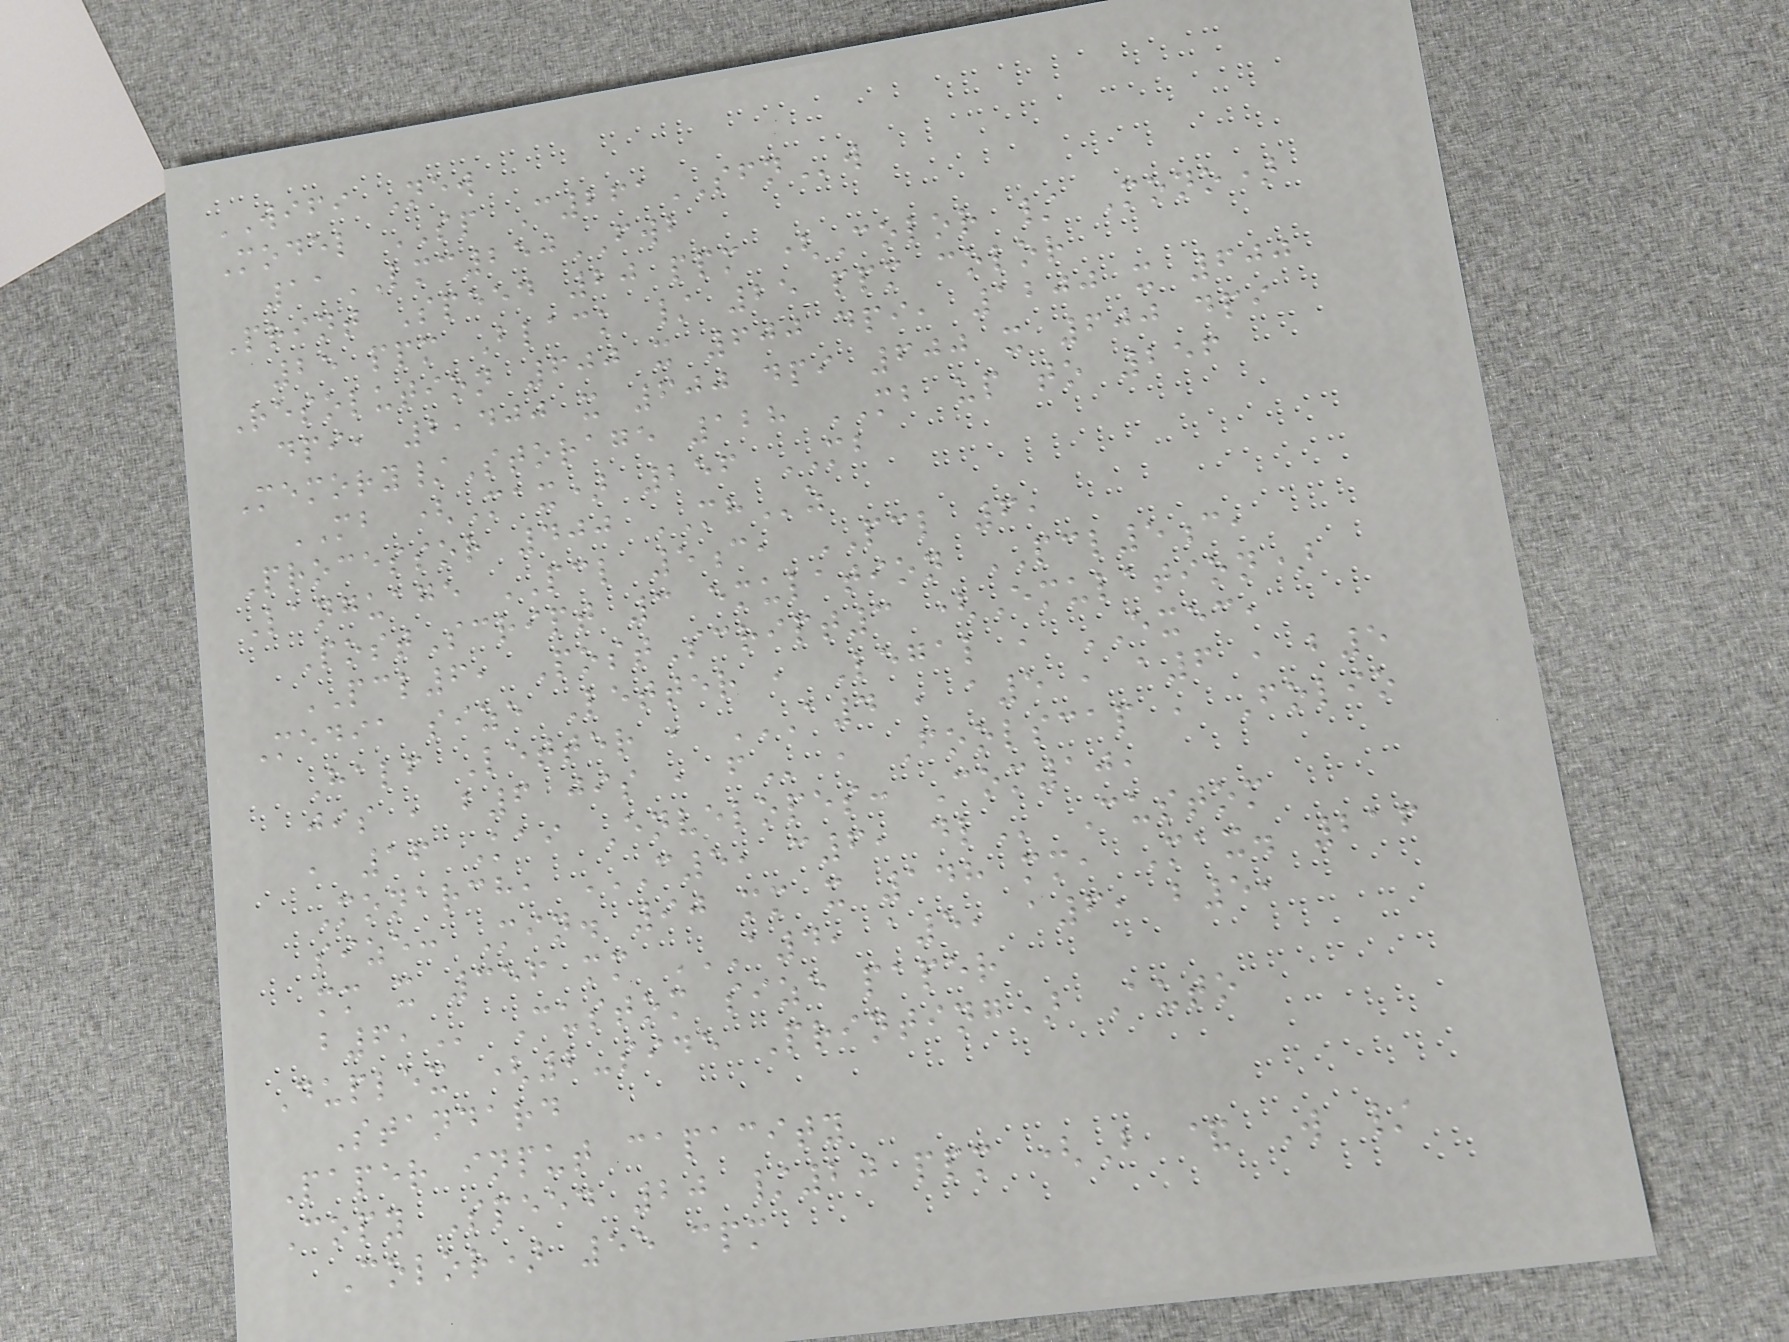WIFI New
Model SP C261SFNw
11LMC250FWB
Print Speed 20 ppm (Color / Mono)
25 ppm Black / 25 ppm color
Resolution 600 x 600 dpi, 1200 x 600
dpi, 2,400 x 600 dpi 600 x 600 dpi
Memory/Storage 128 MB up to 256
MB (Max) 256 MB
Processor 400 MHz
Language PCL 5c, PCL 6,
PostScript 3 emulation PCL5c,
PCL6, PostScript3 (Emulation)
Media size Letter , Legal , EXEC,
Half Letter , A4 , A5 , A6 , B5
JIS , B6 JIS , F , Foolscap , Folio
, 16 Kai Envelopes: Com10,
Monarch, C5, C6, DL Custom
size: Min. 90 mm x 148 mm, Max. 216
mm x 356 mm A4, A5, A6, B5,
B6, Custom size paper
Duplex (2-side Printing) Auto
Standard
Paper input capacity
Copy Speed 20 /20 ppm (B & W /
Color) 55 cpm
